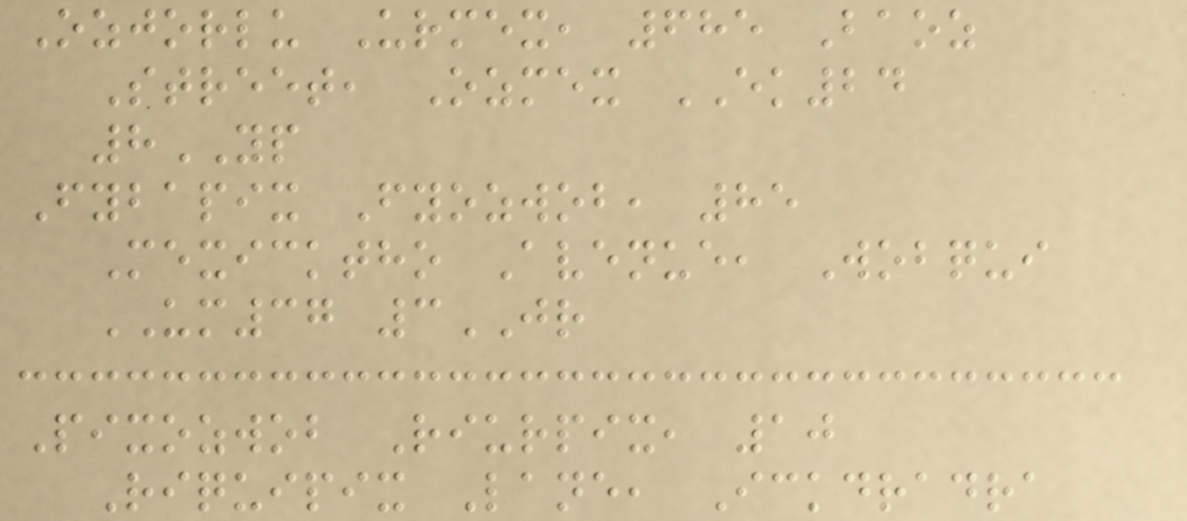Ozjorlu Urmex, 685 Baoz
Street, Ozmex EK24
8YP
Fybapix Fyozwob, 85
Mexicktho Avenue, Wobqui
UM37 3JR
Pixozwob Riurpix, 10
Riquipix Lane, Ickdradra
